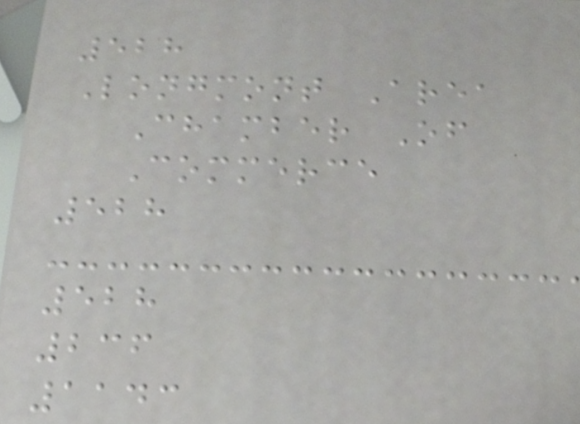528
Longmont Area
Chamber Of
Commerce
528
528
236
1143
